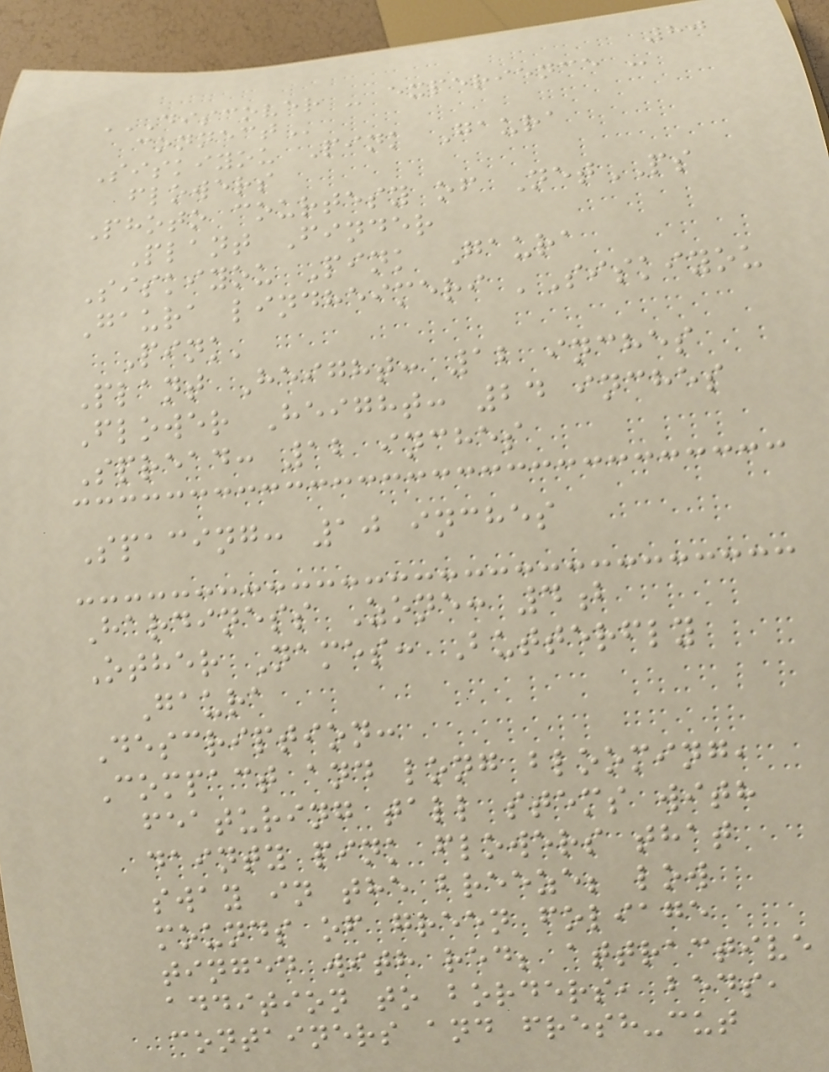80
DISCOVER - EXPERIENCE -
CONNECT
Siskiyou Pink Gaura
flowers
Photo courtesy of NetPS
Plant Finder
Siskiyou Pink Gaura
Gaura lindheimeri 'Siskiyou
Pink'
Plant Height: 12 inches
Flower Height: 24 inches
Spread: 12 inches
Spacing: 10 inches
Hardiness Zone: 4b
Other Names: Butterfly
Gaura
Description:
Compact and long blooming,
featuring tall stems with
dainty pink flowers that
sway in the breeze; low
mounds of green foliage
tinged with red; attractive
addition to borders, beds,
containers and fresh-cut
